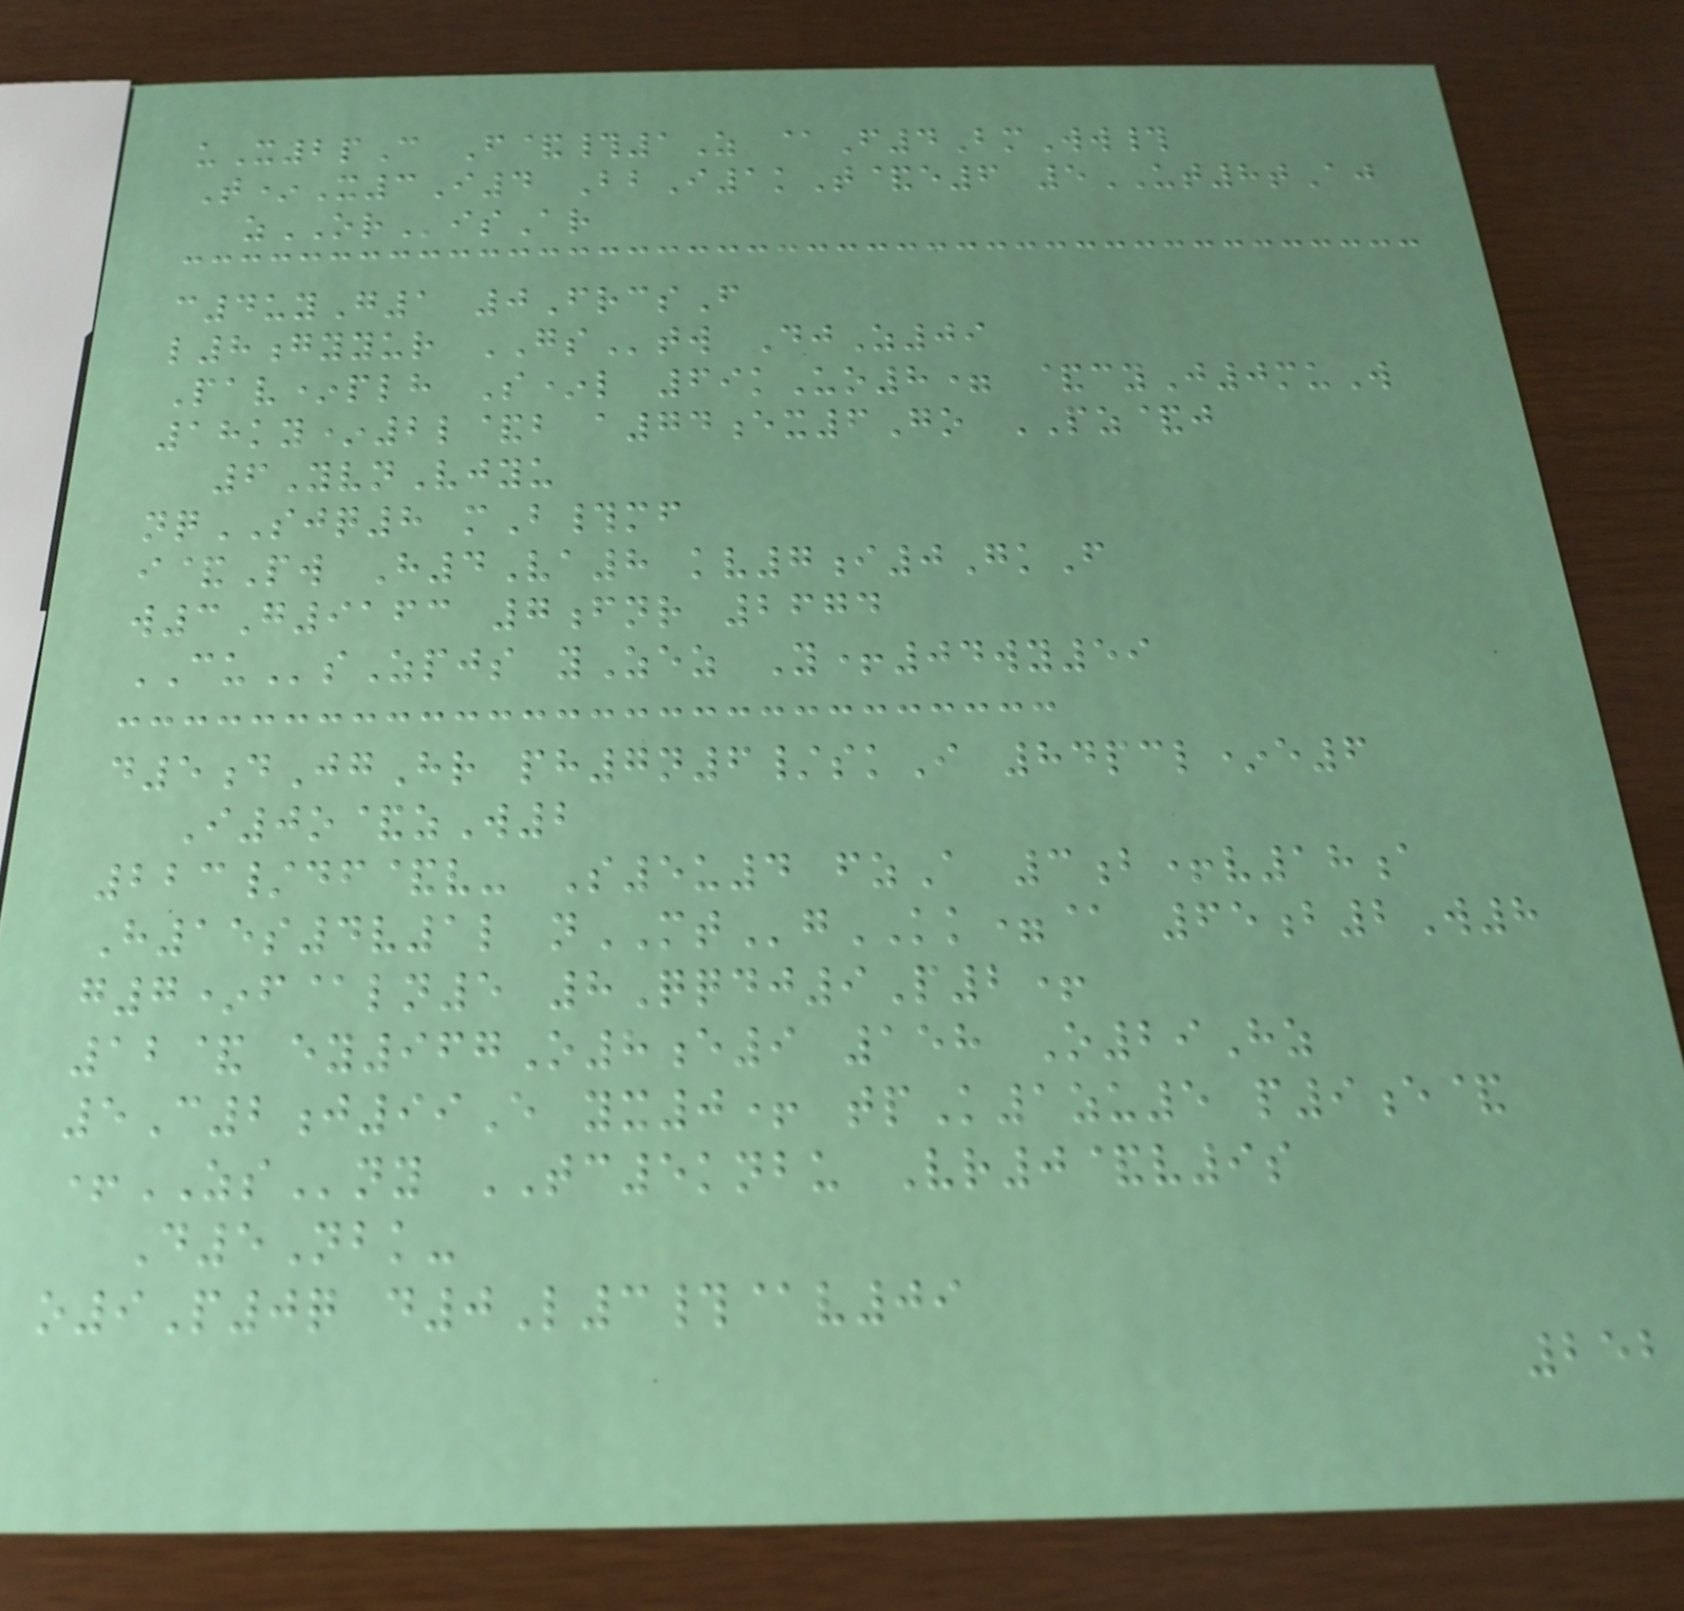uX2pC F&#1Z @F4BmWw#
T*X3I4 BbI1kT&e6 5UT8tAj
zORisAr
c4uyG1 0FrcsF
l8gyyur GStw DjZ09
Pav*plh S*l 69kUo8= &cyJ0muW
18ky*2l&b a74ex6Go PZ&j
6YvnVjyu
nqSJQ8 mB#mf
i&Pw H4Va8 kv7i0GkF
w3G9163 7fnr 2674
CUsZpjs yZez Y+04wy59
d5dJgHr ph7n6/skI 84pcl*e6
I0o&zW2
223/df&v- S5u4 fzA 3b+v18a
H15s4v1l nMTgKK=@ 65b2W8
g7*f@ln5 8Qqdj9P2+
12& ey967O8e9 158 O29Hz
5C2j99E yx0+ tpK1zu5 p9e&
+ZSny TC5knbu Vr0&v9s
D5Nbk-
o9P0q d0L3#@v09
252
